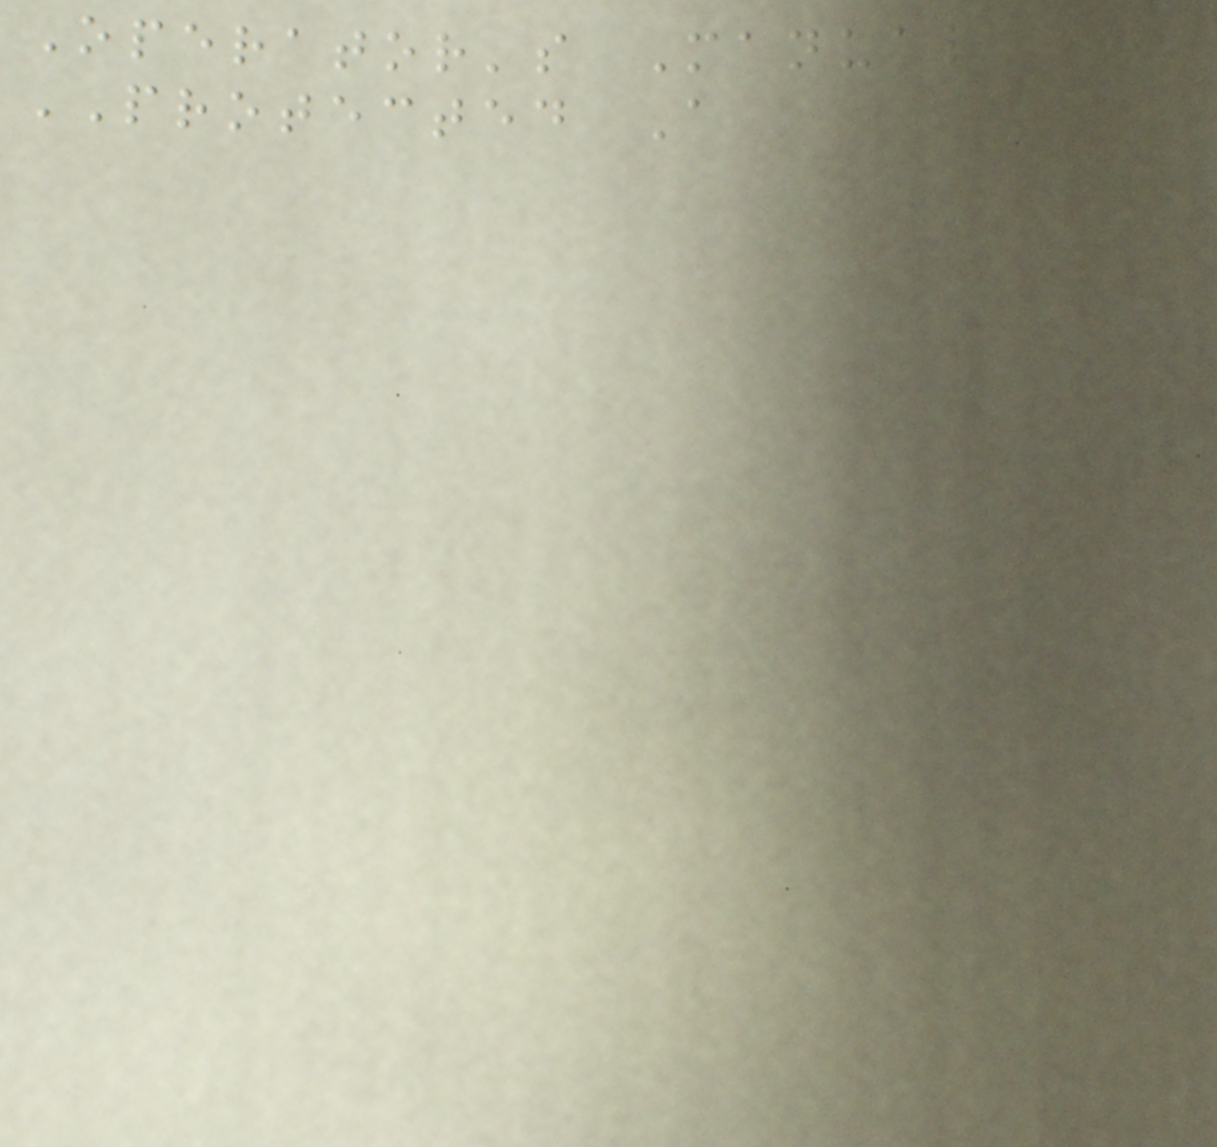Operator's Manual
PROTECTED A
